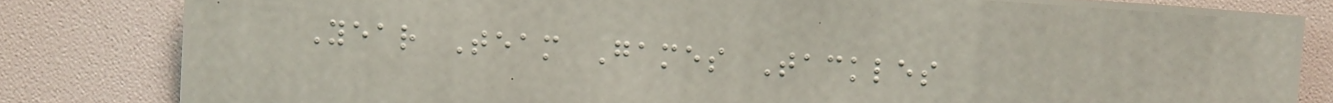Year Team Games Tackles
